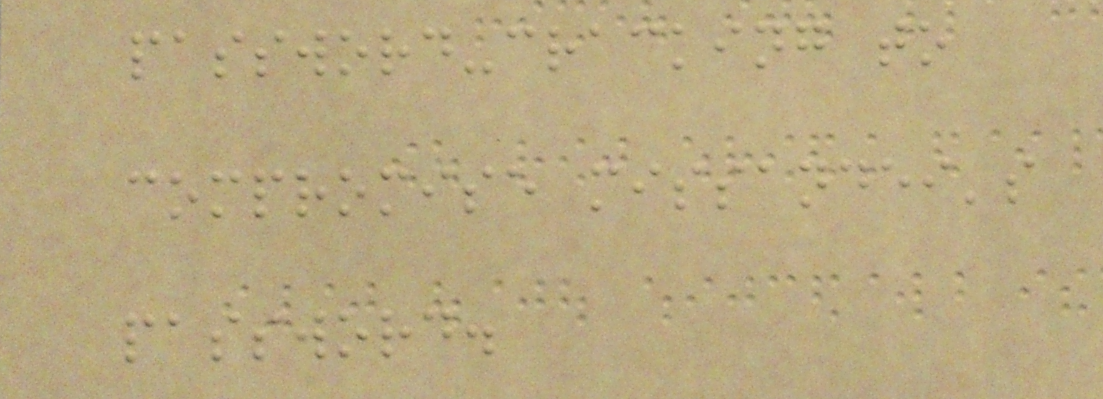password-cracking to
compromise missandei's
password.
